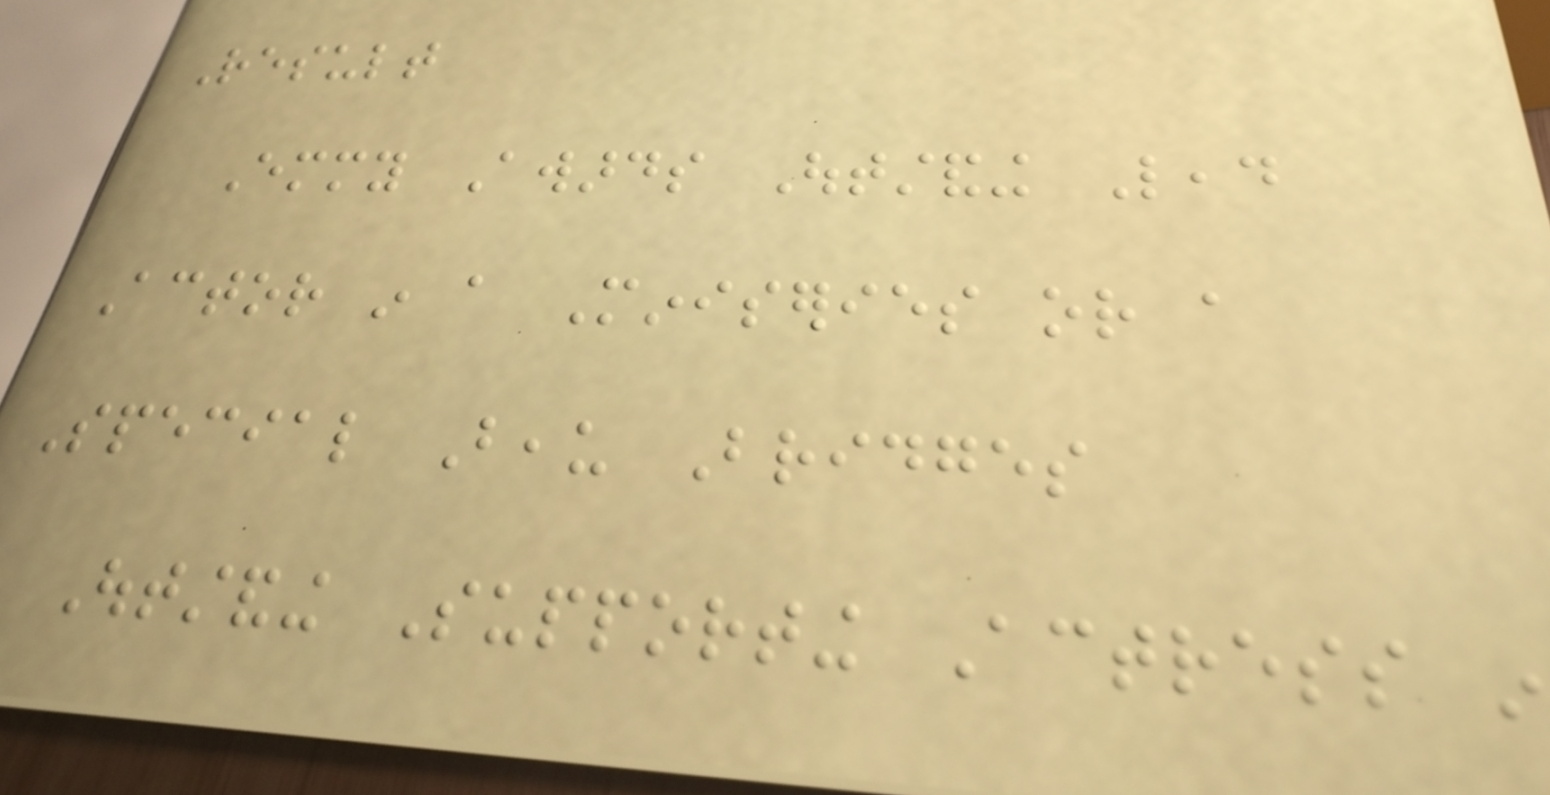Result
Emmy Awards Outstanding Lead
Actor in a Miniseries or a
Special Beau Bridges
Outstanding Supporting Actress in
